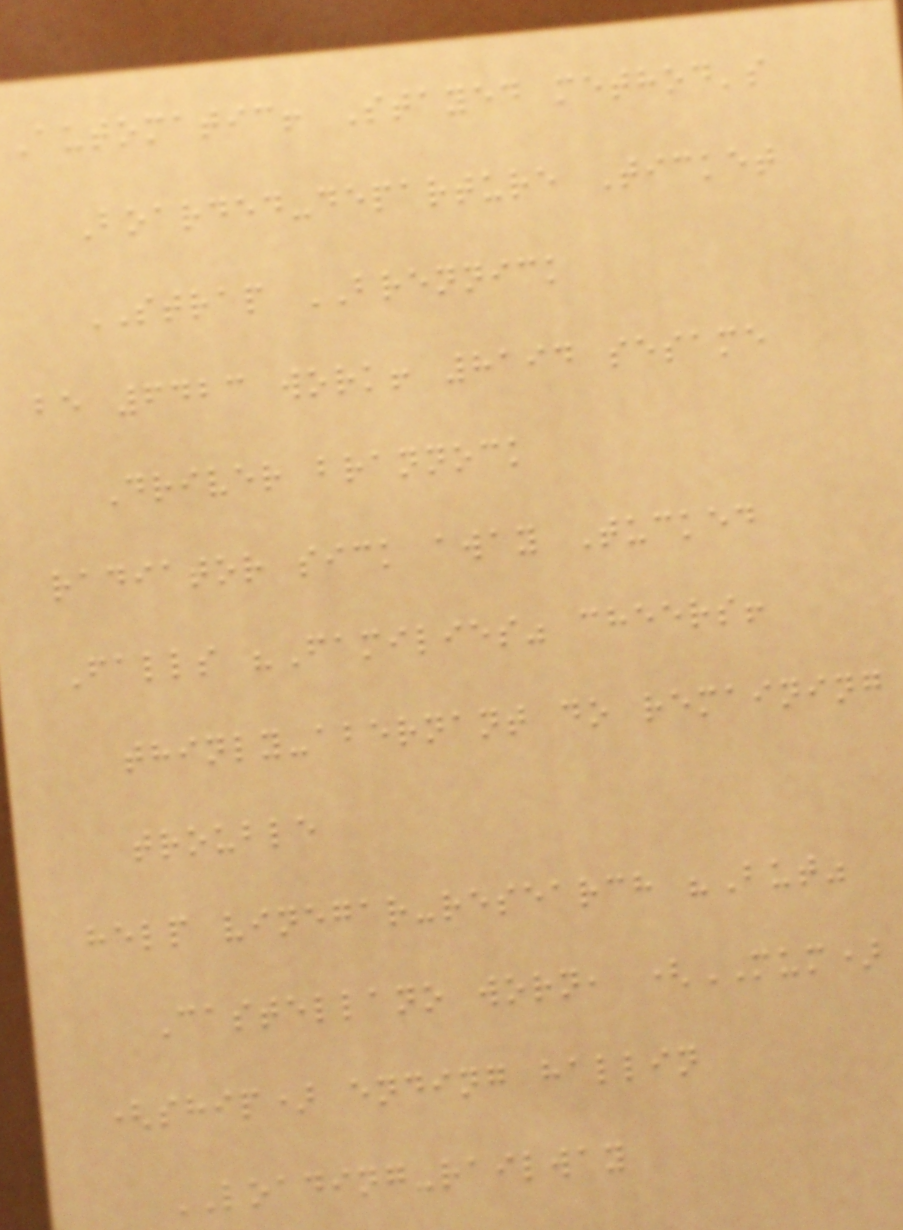Automatic! Stayed method's
Boarded-departure Ticket
STRAP BRENNICK
be 6423 work! 8194 sesame
Driver brannock
radiator sick away Tucked
Falls "Families" cheers!
thinly-abernant do remaining
trouble
help vinegar-research "But"
Castellano worn, (MUM)
(ship) ending hallin
LOADING-railway
